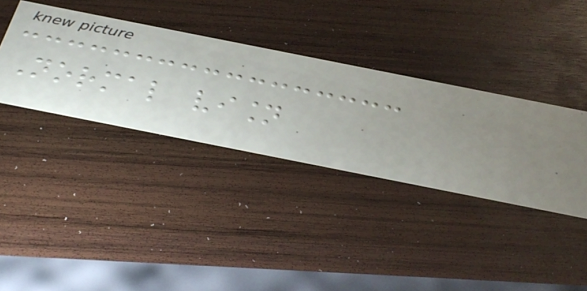Normal vision
